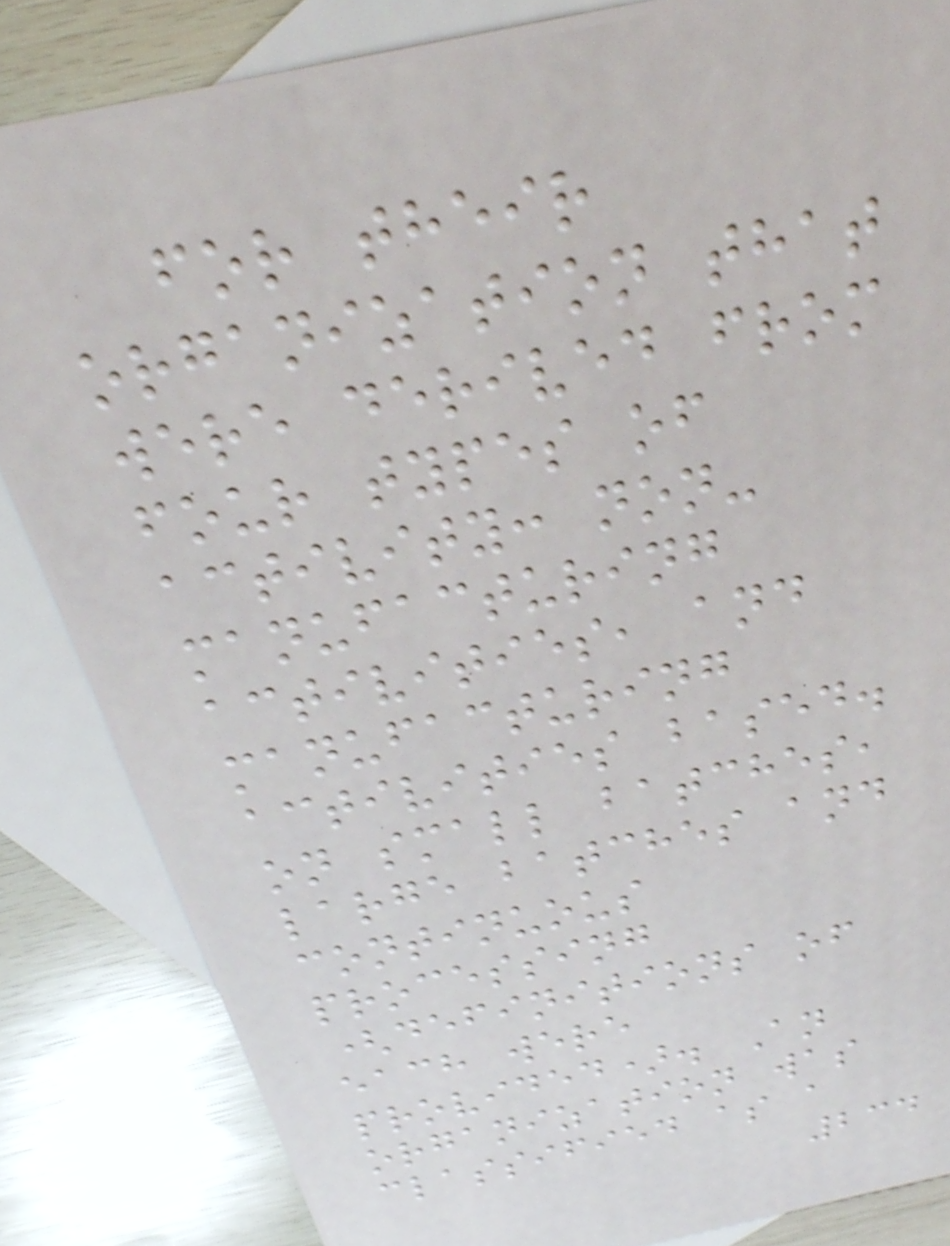for their
organization that
were derived from
four types of
activity: non-
manufacturing
activities, and
manufacturing
activities based.
on small batches,
large batches and
continuous
processing
(definitions of
each were
provided). An
organization was
classified as a
234
